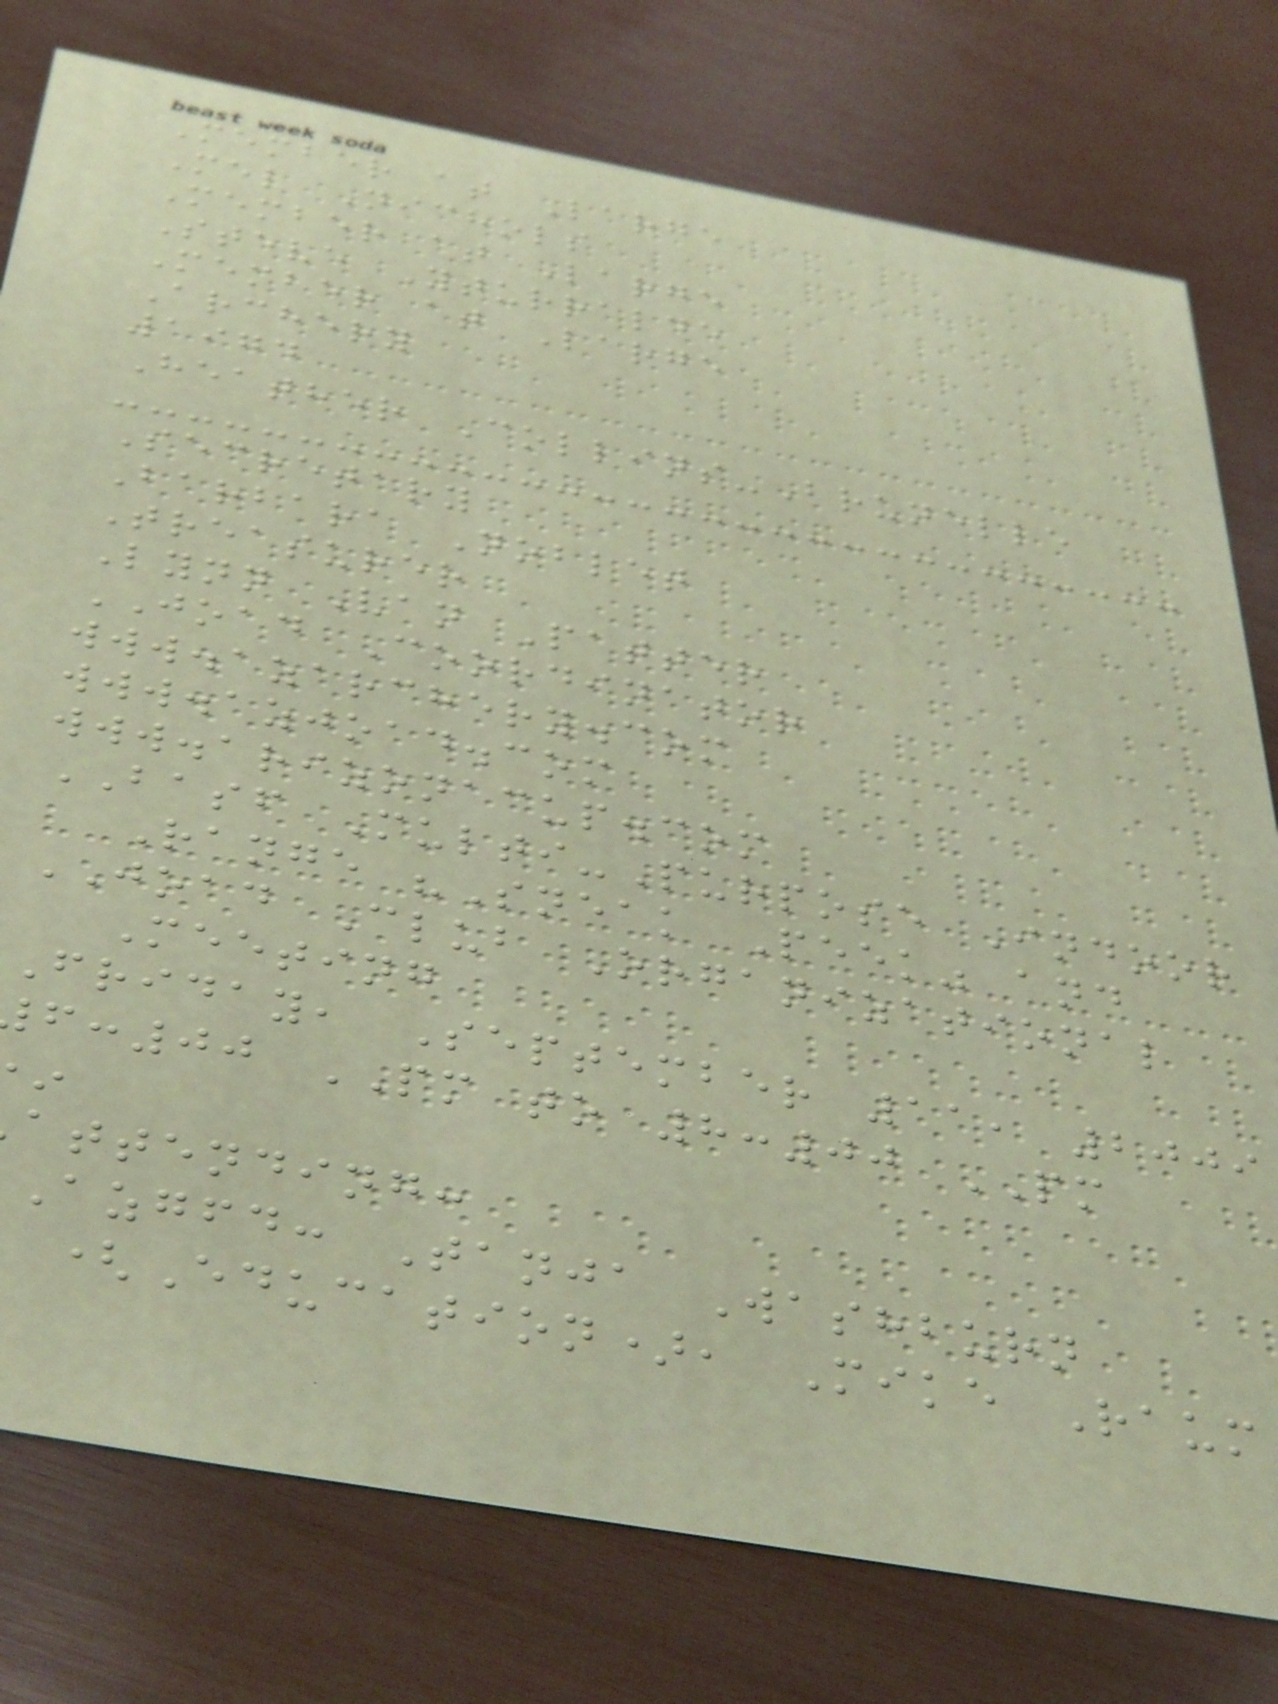Member at Large
Mel Nichols
Member at Large
Steve Yturralde
Member at Large
Archery
1974
Heather Collins-Brunelle
Secretary
Barbara Noblet
Treasurer
Lynn Van Patter
JOAD Coordinator
www.azarchery.com
www.azjoad.com
www.arizonacup.com
BASF Multi-Purpose Indoor
Range "Sneak Peek" and
JOAD Club Organizational
Meeting
Friday, September 11, 2009
:00 PM to 8:00 PM
attending:
azgfd: Tanja Washburn
(Education), Mike Raum
